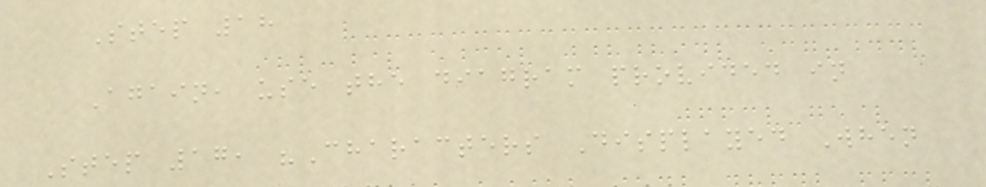Step 18
Again, use the diagram provided in
Step 17, "Characters Displayed When
